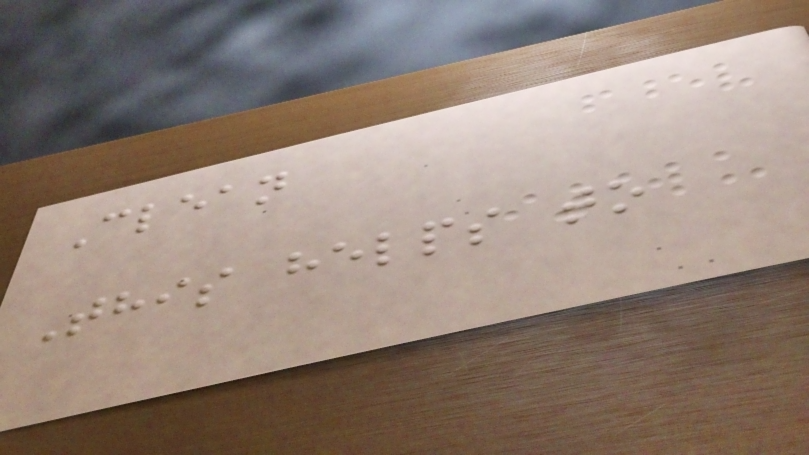Clean
This helps to
